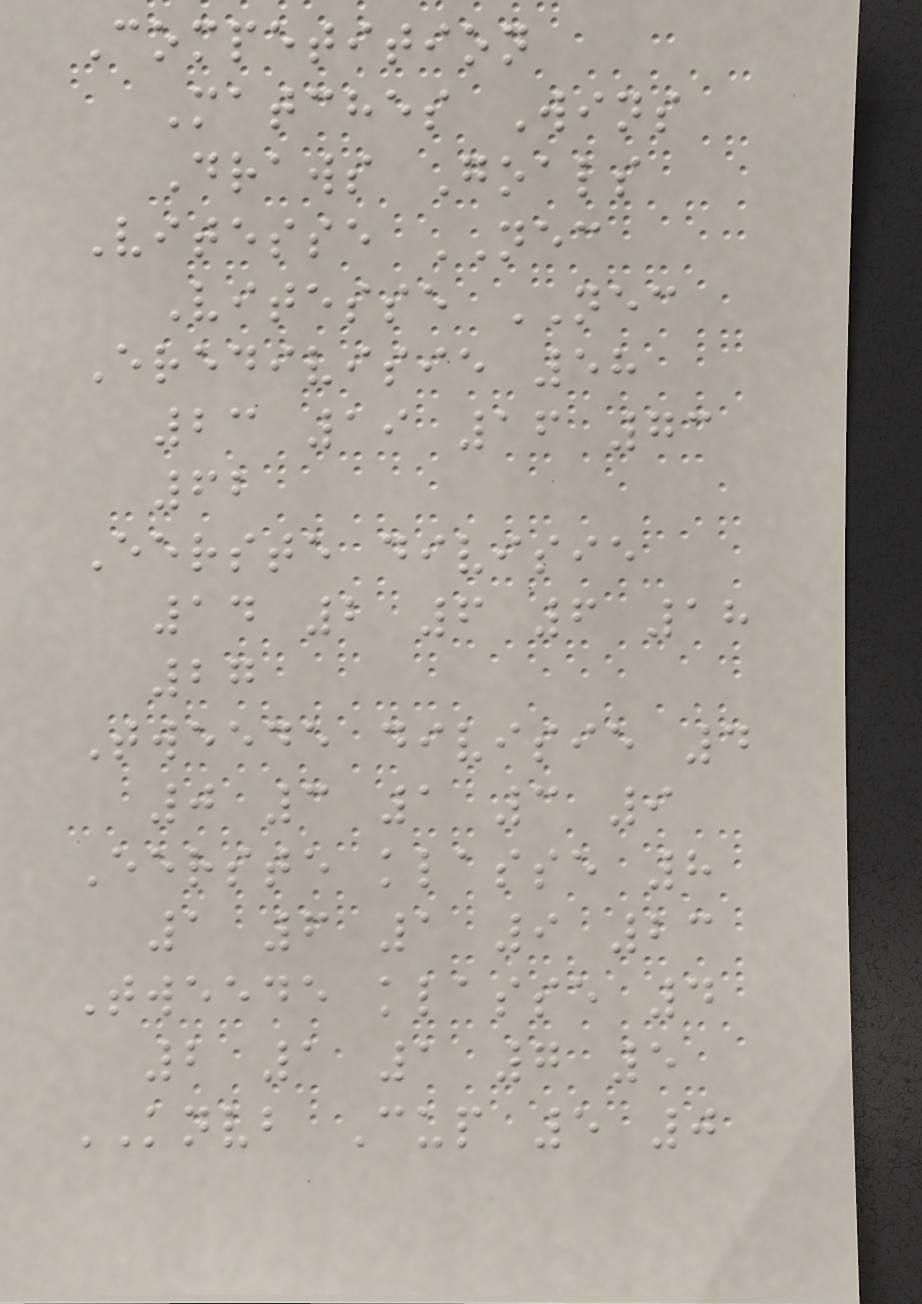Competition
Matches Wins
Draws Goals
Vitesse NEC
Vitesse NEC
Eredivisie 58
23 19 16 73
62
Eerste divisie
14 2 6 6 18
27
Tweede divisie 4
0 3 1 3 9
Eerste klasse 8
1 6 1 9 23
Tweede klasse 4
2 1 1 7 5
KNVB Cup 5 0
